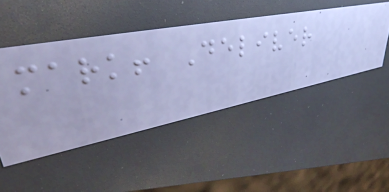mark! Deliver
